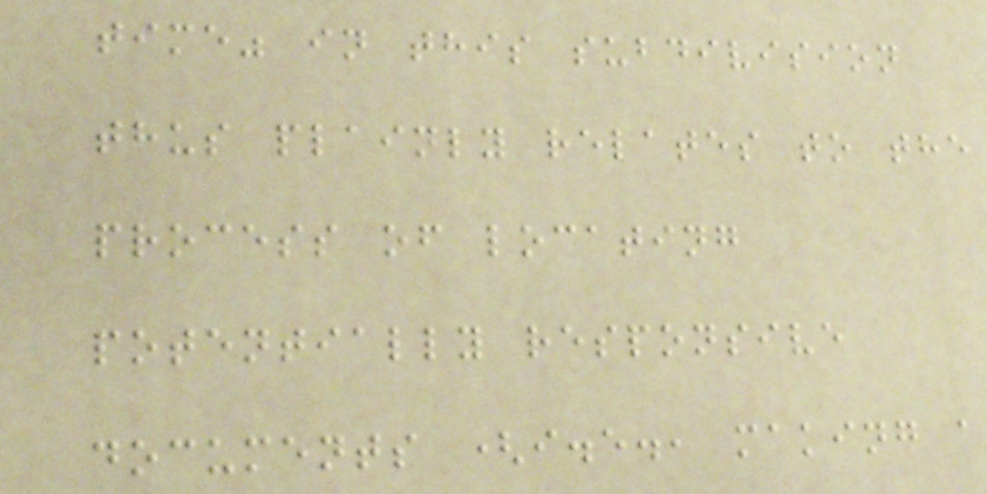time" in this subdivision
thus plainly relates to the
process of locating
potentially responsive
documents (i.e., making a
